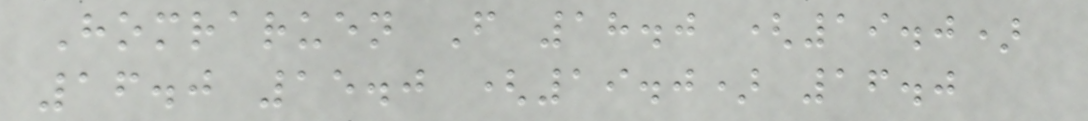Homraruen F 18.0 (19.0)
16.0 15.0 (19.0) 16.0
